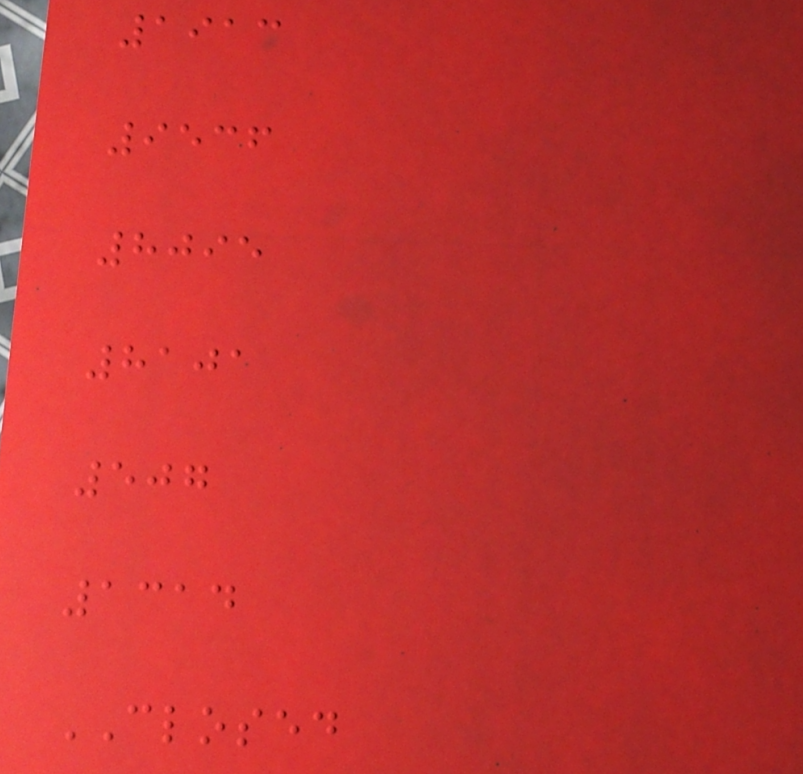1913
9536
8095
8101
507
1314
CLOSED
